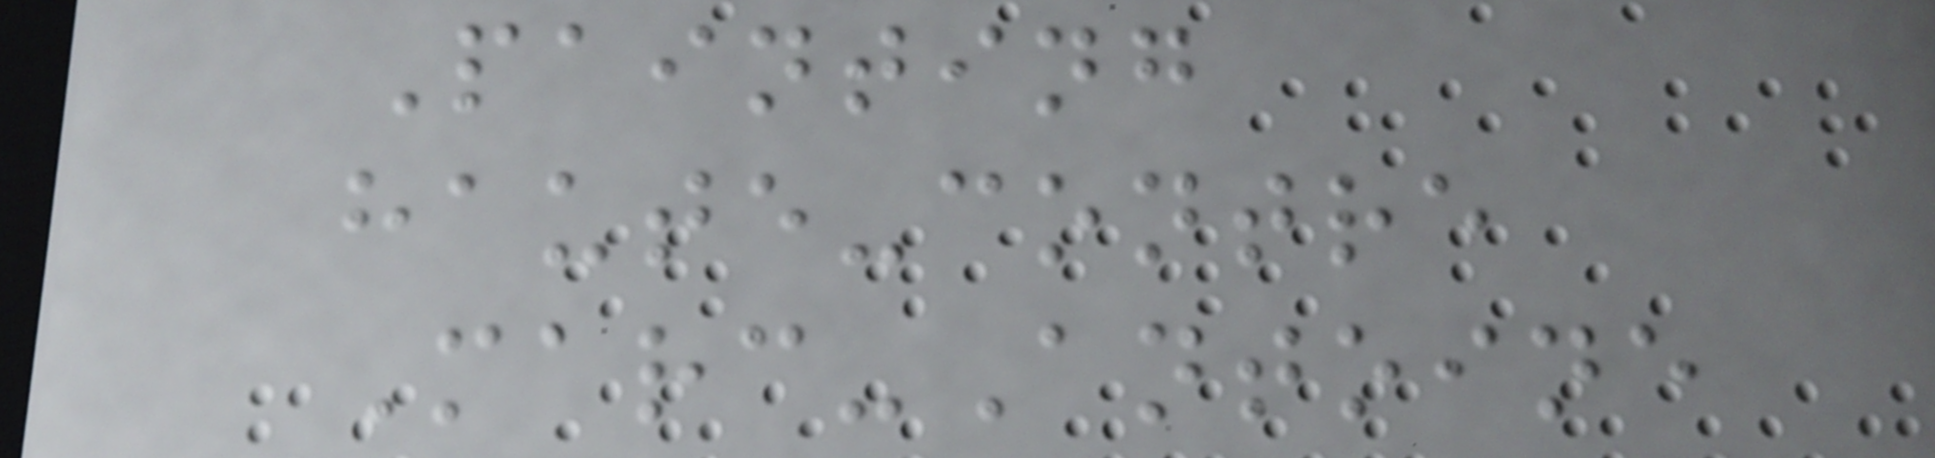Painting
haute-contre
Marc-Antoine
